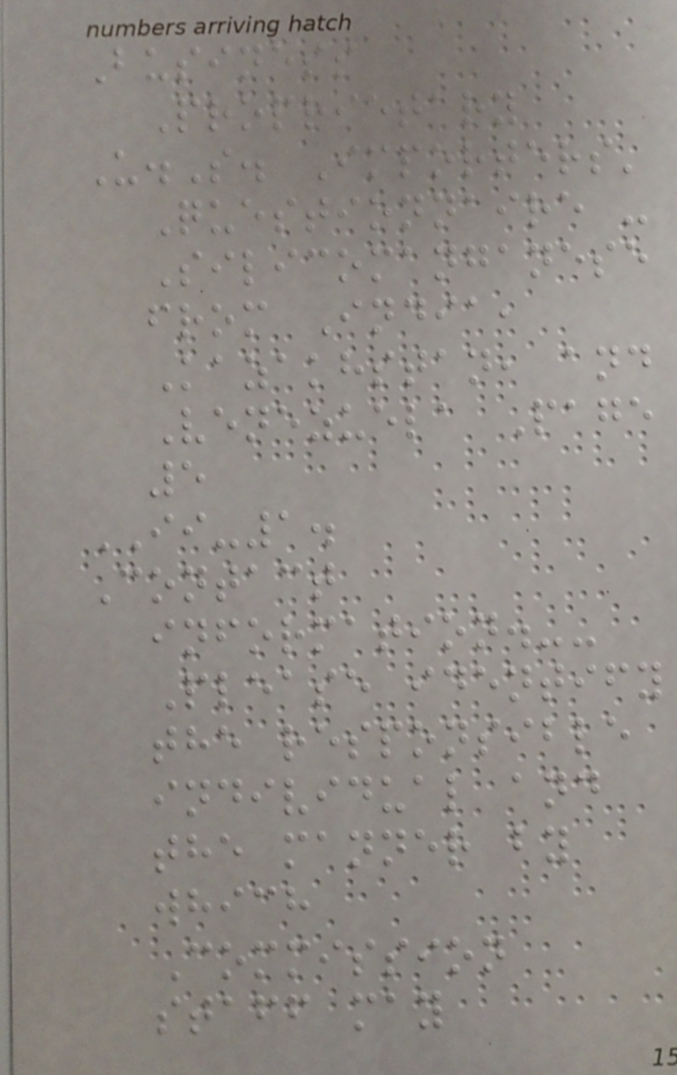Business
Proprietary
U.S. Importers'
Questionnaire -
Silicomanganese
from India,
Kazakhstan, and
Venezuela Page
5
II-1.
Contact
information.--
Please identify
the responsible
individual and
the manner by
which
Commission
staff may
